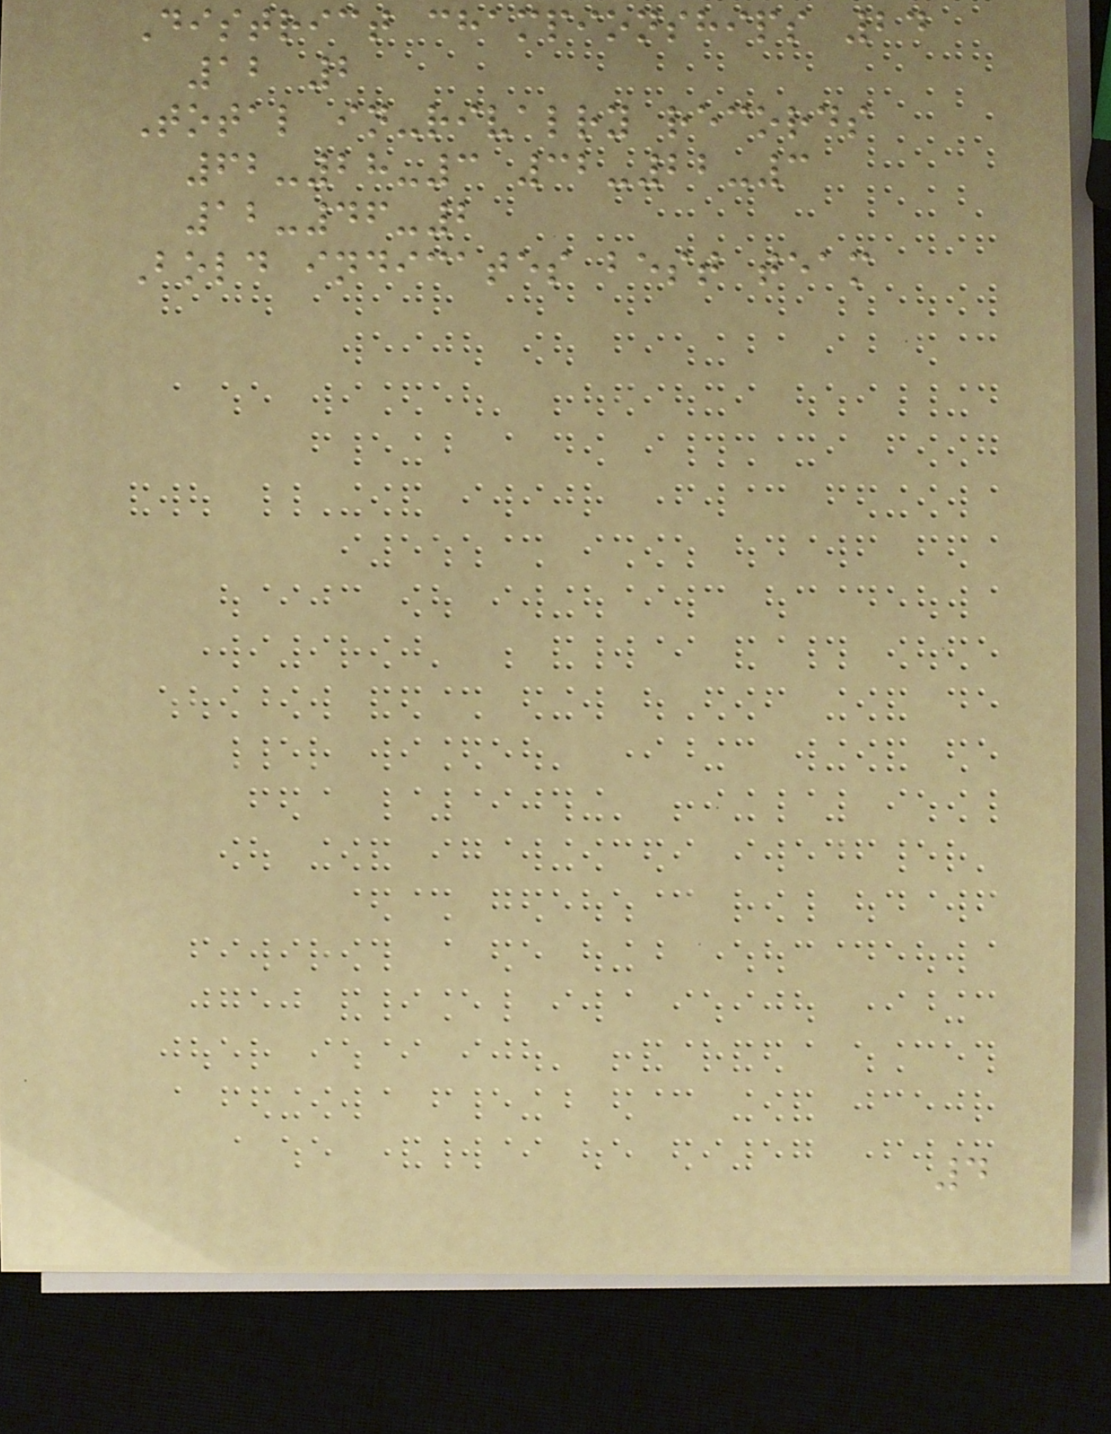District championships 24
12 2
Total in-rivalry records
62-28-3 32-22-3
12-46-2
Bold indicates best team
4
